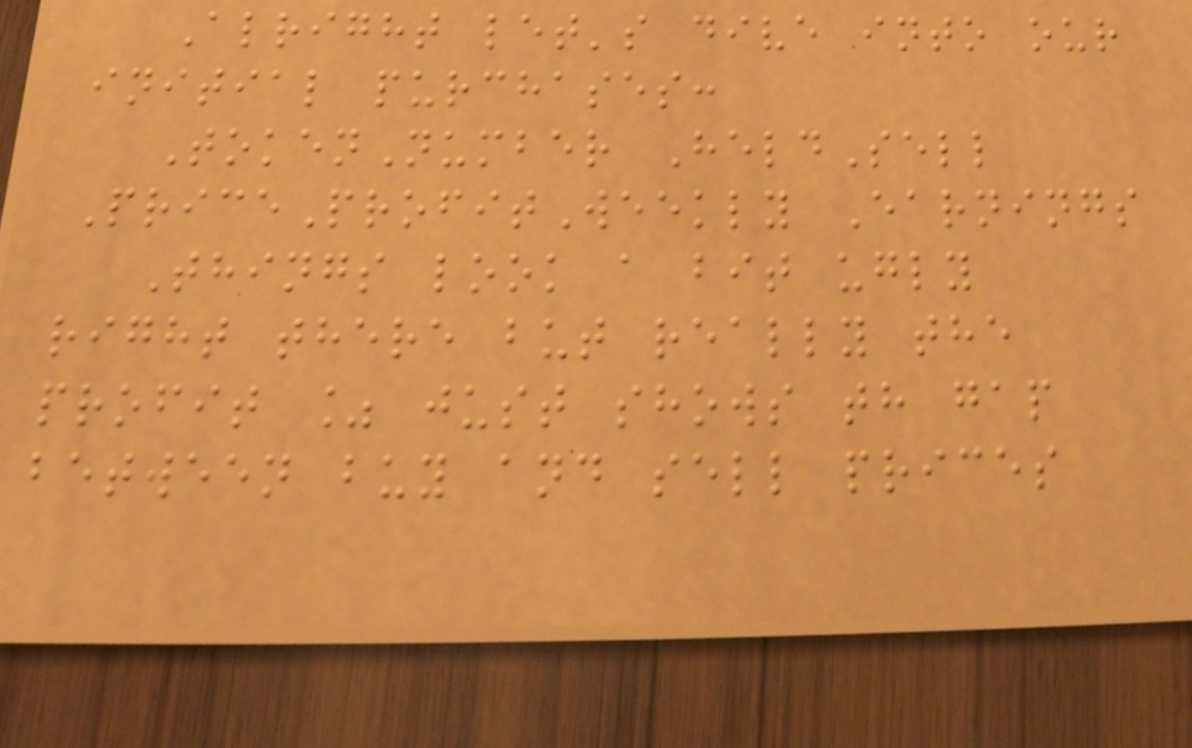Alright let's dive into our
initial purchases:
TokenNumber HeldSell
PriceProfitWeekly Earnings
Things look a bit ugly
right there but really the
profit % just shows th gap
between buy and sell prices
